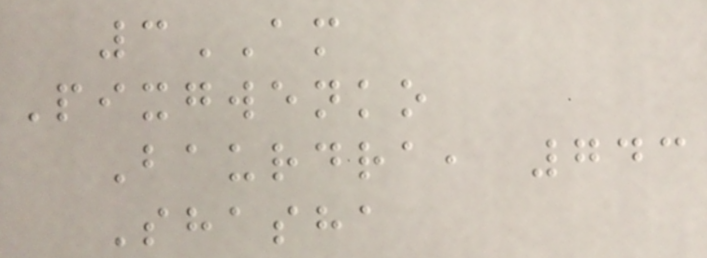3AM
Pixgwenko
Baurdra, 743
Shasha
